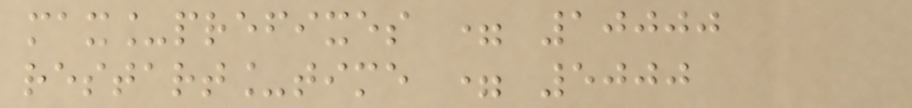max_prefixes = 10000
restart_time = 5000
